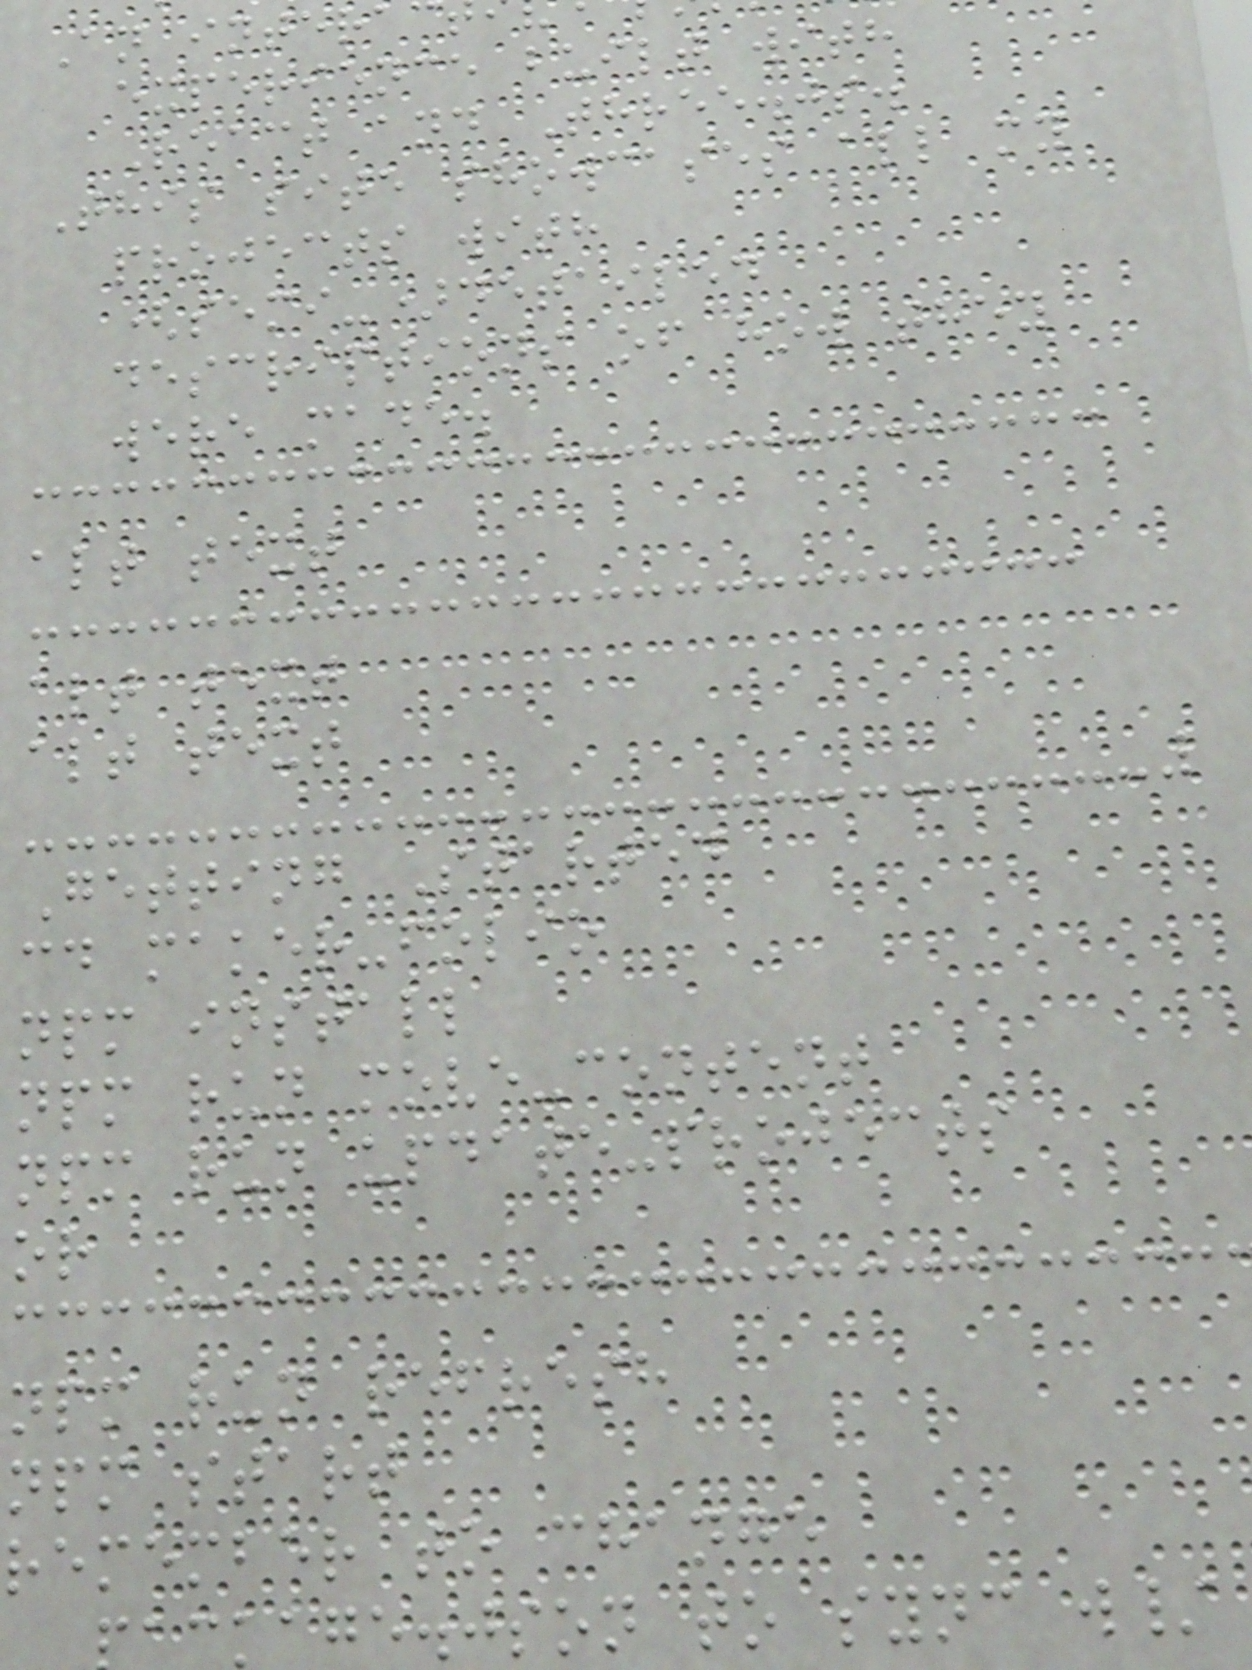An intera
experience built with
React and Three.js.
This site showcases all my
projects with
(semi-)detailed
descriptions of how they
were made.
alt text
alt text
alt text
Getting Started
cd maker-folio
npm install
npm run move-content
npm run update-projects
or
npm run refresh
npm start
remember to change
kage.json to sync w/
